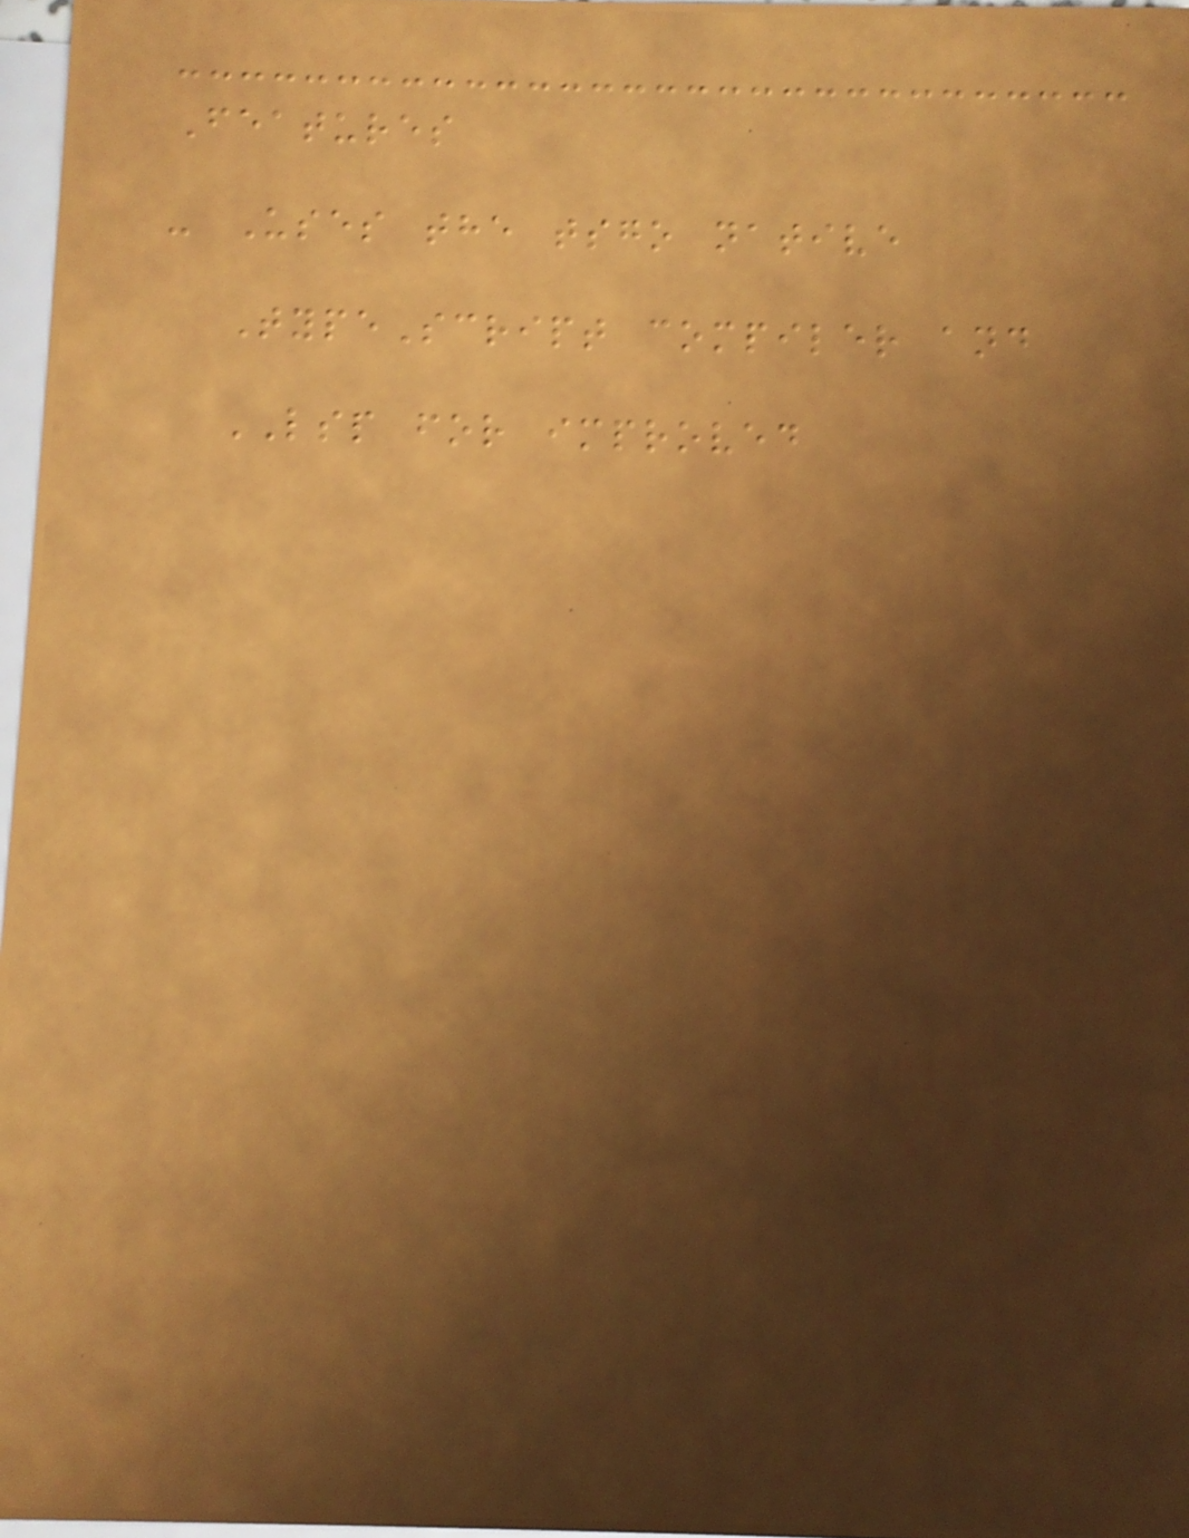Features
- Uses the tsgo native
TypeScript compiler and
LSP for improved
